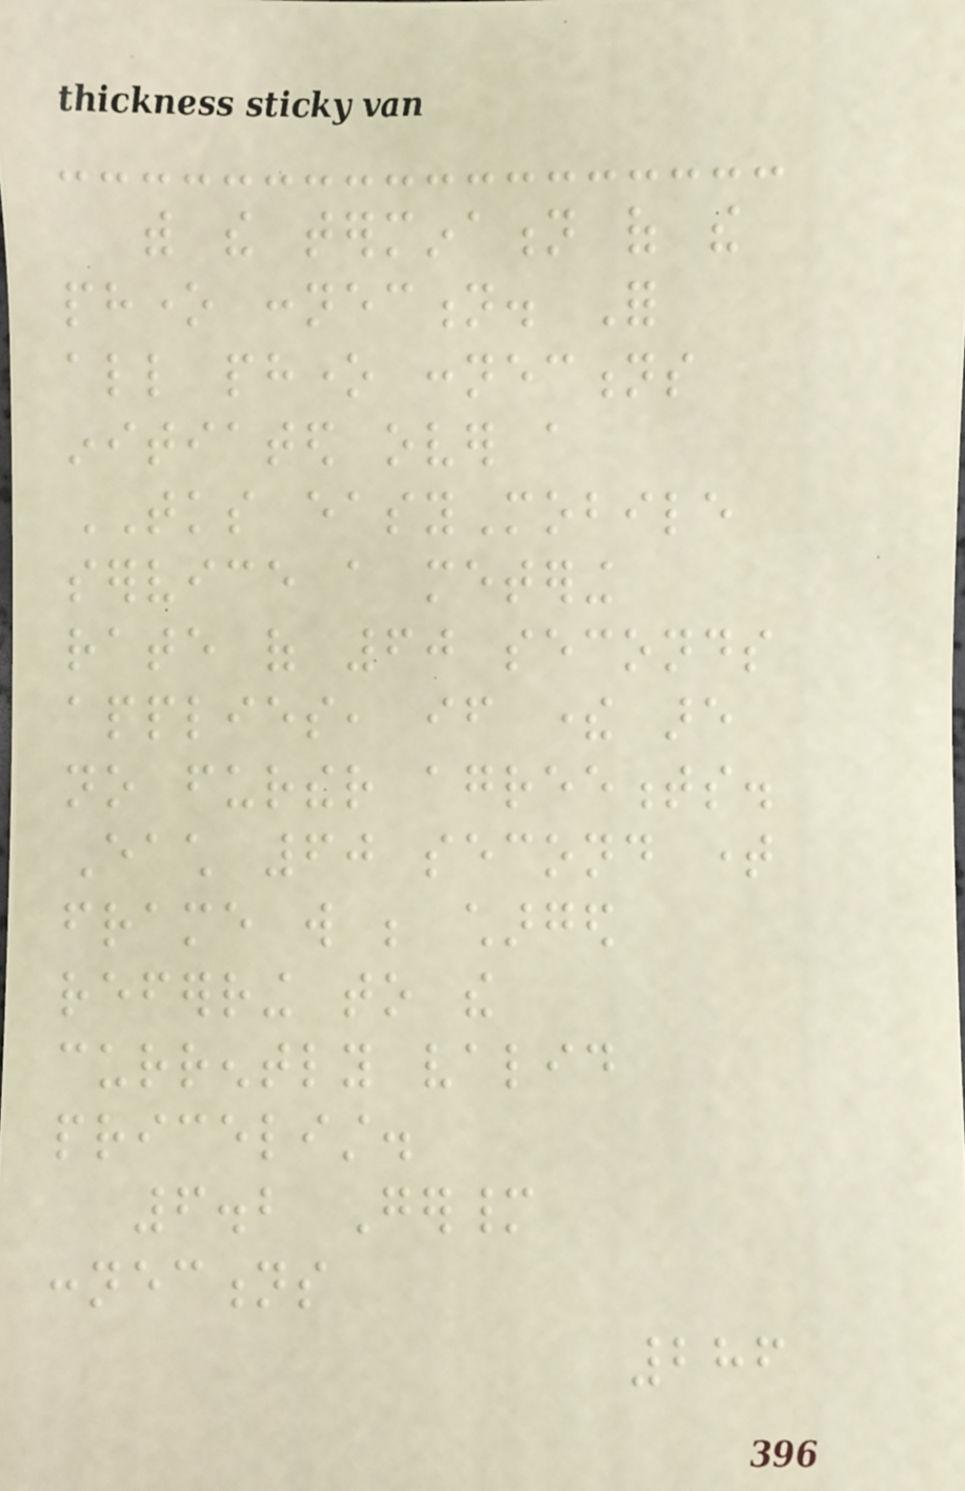with the termination of the
phone connection. For
all phone connections
initiated over a
TKS easyMobile
service a metering
rate of 60 seconds
applies, if there are
no further agreements.
Each 60 second time
frame will be charged
referring to the
currently valid
pricelist.
6.2 Germany
connections
286
